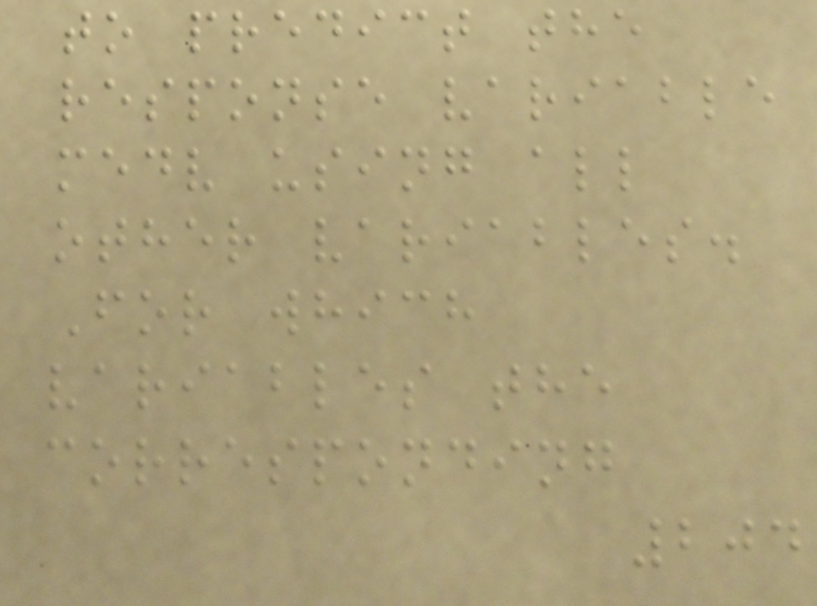to predict the
response variable
medv using all
other variables.
For which
variables the
corresponding
204
